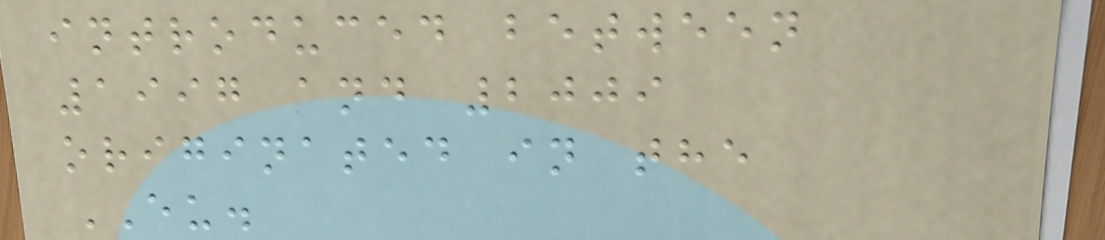introduced between
1997 and 2009
originated in the
EU.
